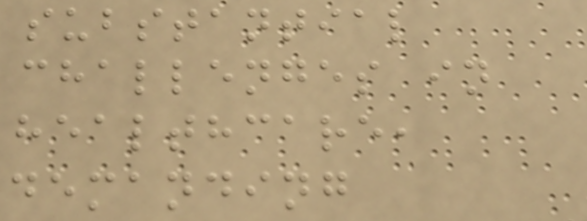substantial
challenges in
healthcare,
demanding
